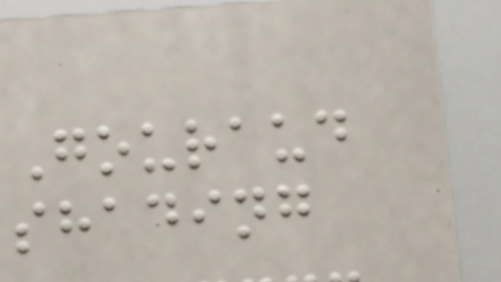Gouraud
shading
